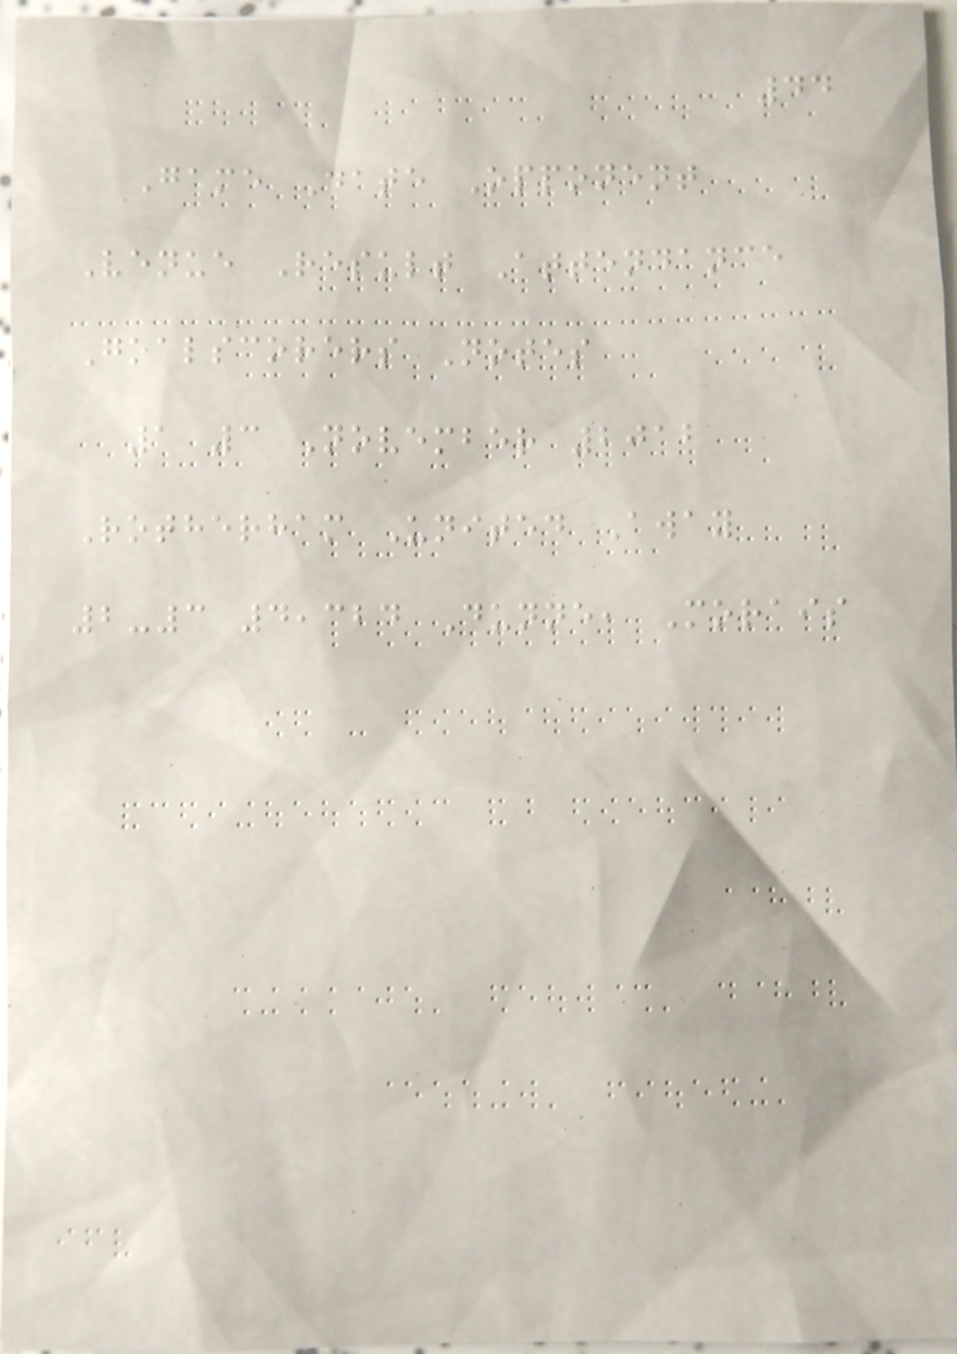44
Game Date Opponent
Venue Result Attendance
Goalscorers Notes
1 3 November 2012
Rotherham United Away
2-3 4,324 Dunne, Morais
